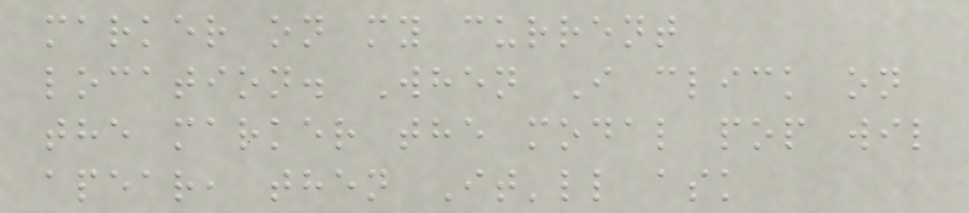marker on my current
location. When I click on
the marker the modal pop wil
apear, then It'll ask
